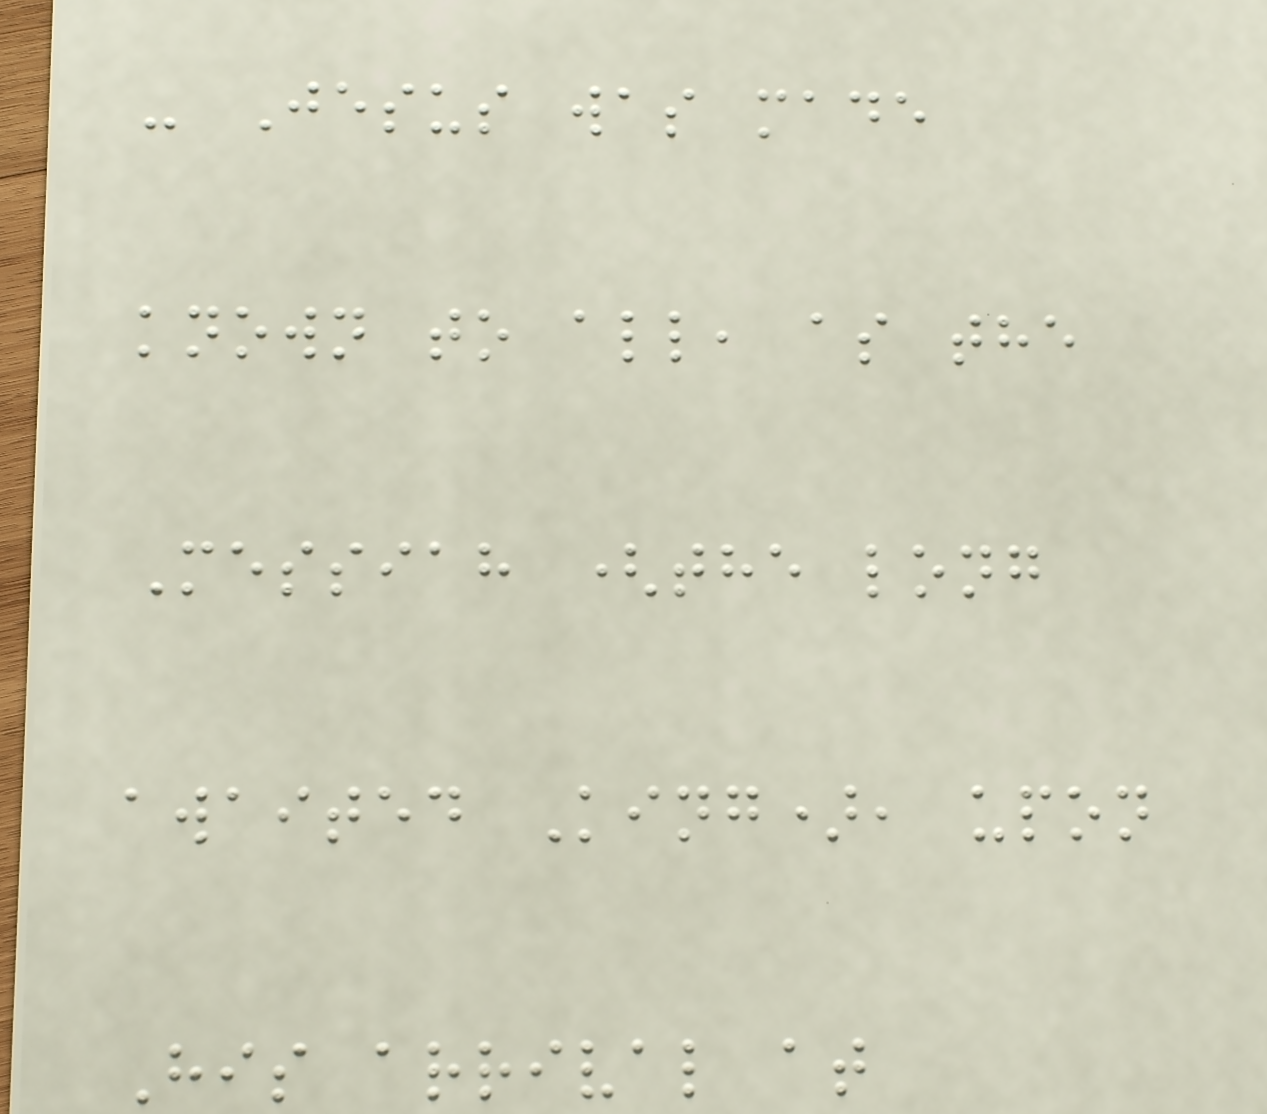- Jesus was made
known to all, as the
Messiah (the long
awaited King), upon
His arrival at
